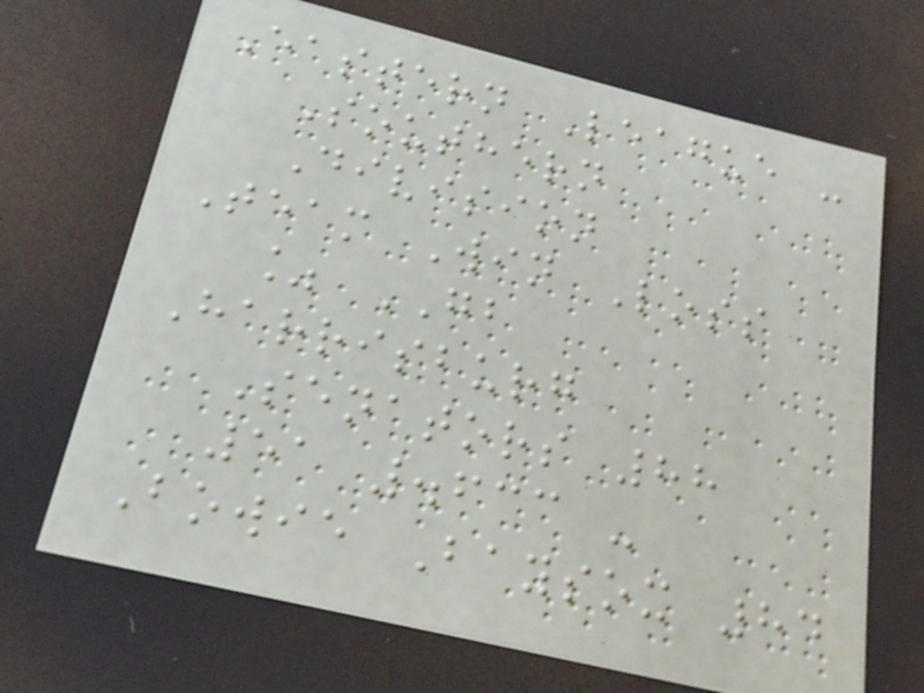Eastern League -
Southern
Division
Team Win Loss
% GB
Harrisburg
Senators 88
51 .633 -
Bowie Baysox 84
